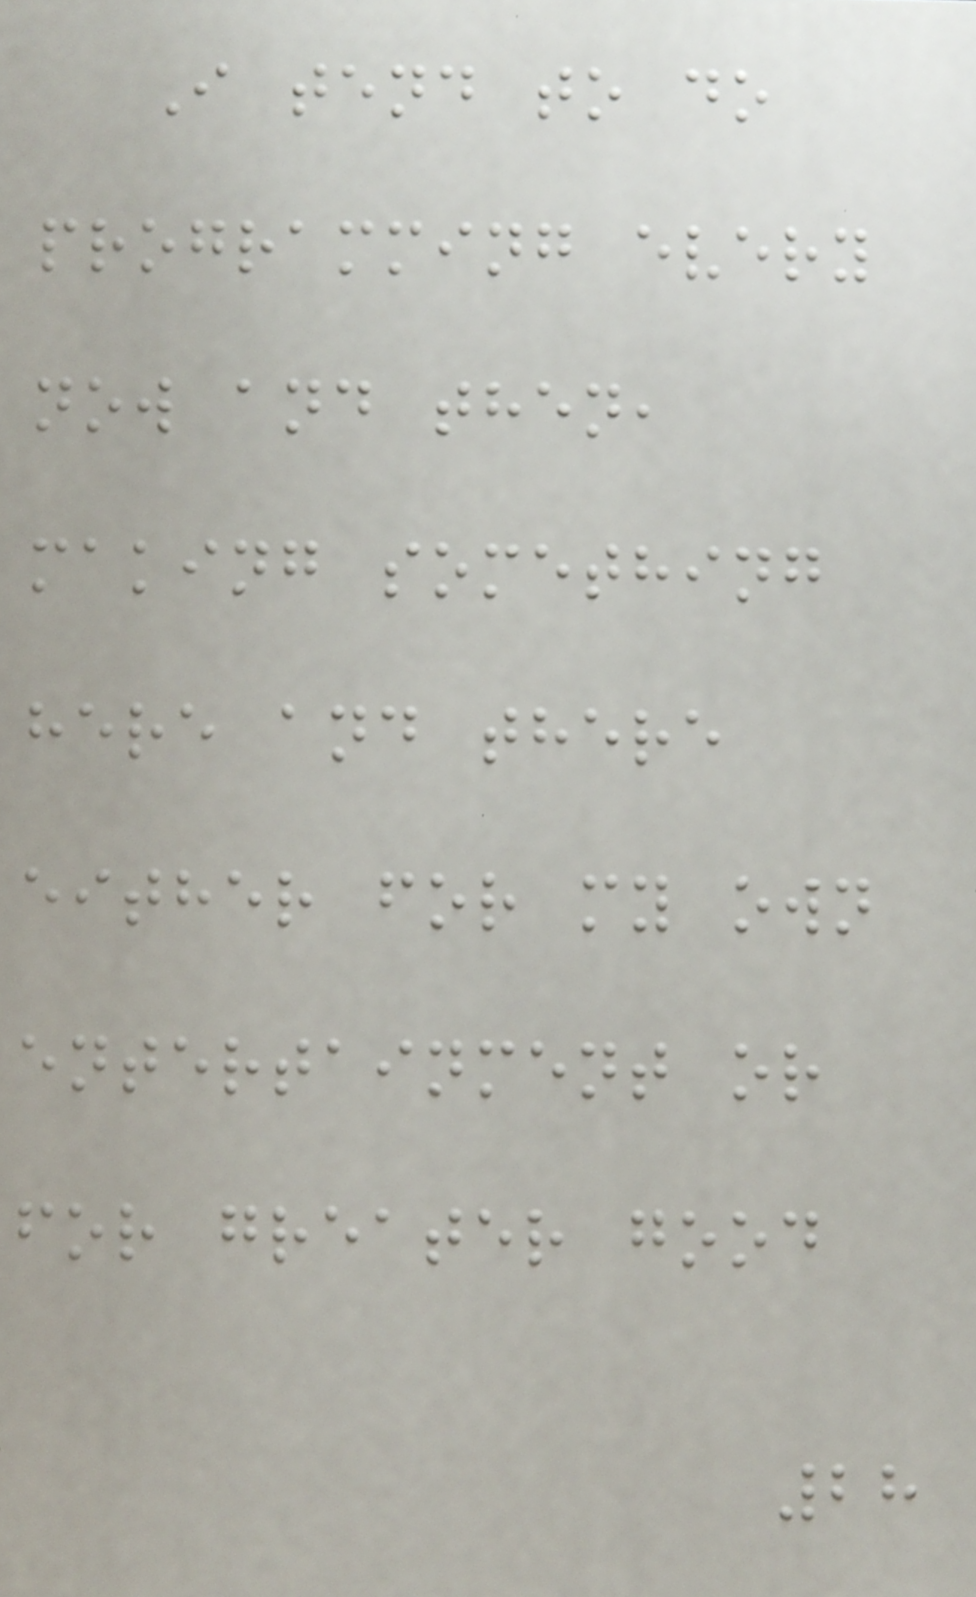I tend to do
programming every
now and then,
making something
here and there
either for my own
entertainment or
for greater good
28
